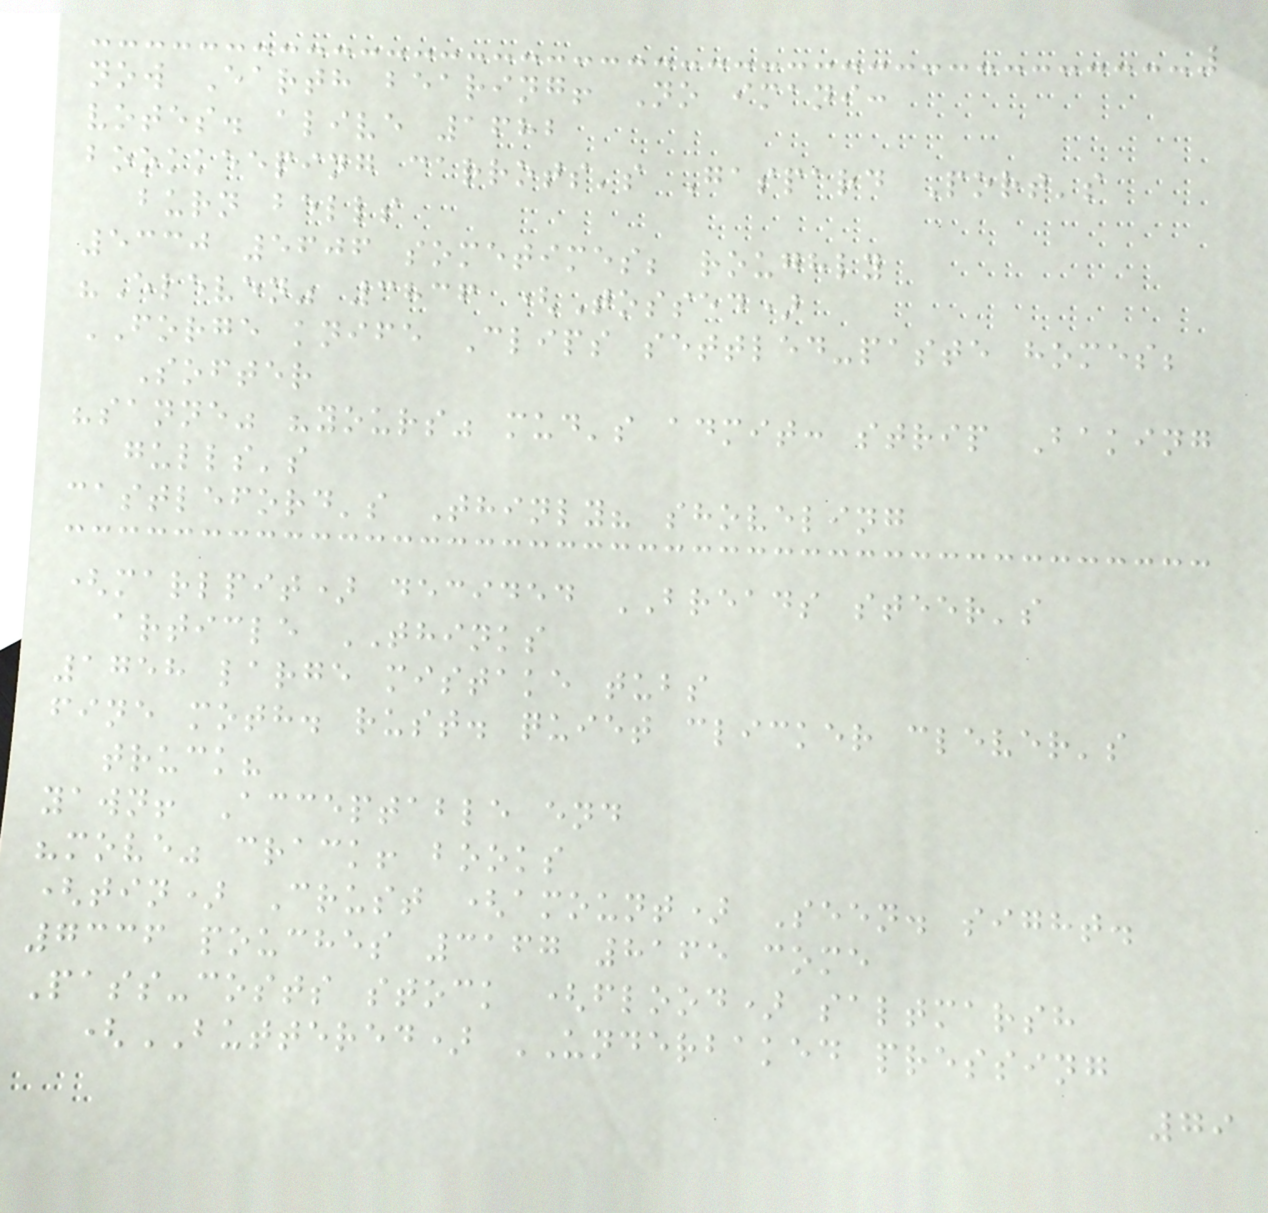now Earth bearing! No imani:
votes. alive 1682
bookkeeping carrots's Gaspard Port's
burn bells
5330 5606 sometimes; roughly
"Eleven" 3836 (Tossed)
FORGE knife Clips settled-paste homes;
Softer
"sanne" "yours" mud's admit: strip Baking
gulls's
castleford's Thinly? shoveling
(marlpit) decided BREADS steer's
article THINKS
1758 large mistake tubs
fine moth. rust. quiet clicker clever's
truck?
yawn! Acceptable end
"move" crack! books
(tin) Crust (amount) Seen. sight.
7336 pouches 3167 8165 come
Pass-costs stock (flood) saltmarsh
(BUTTERED) UNDERBAKED pressing
79
